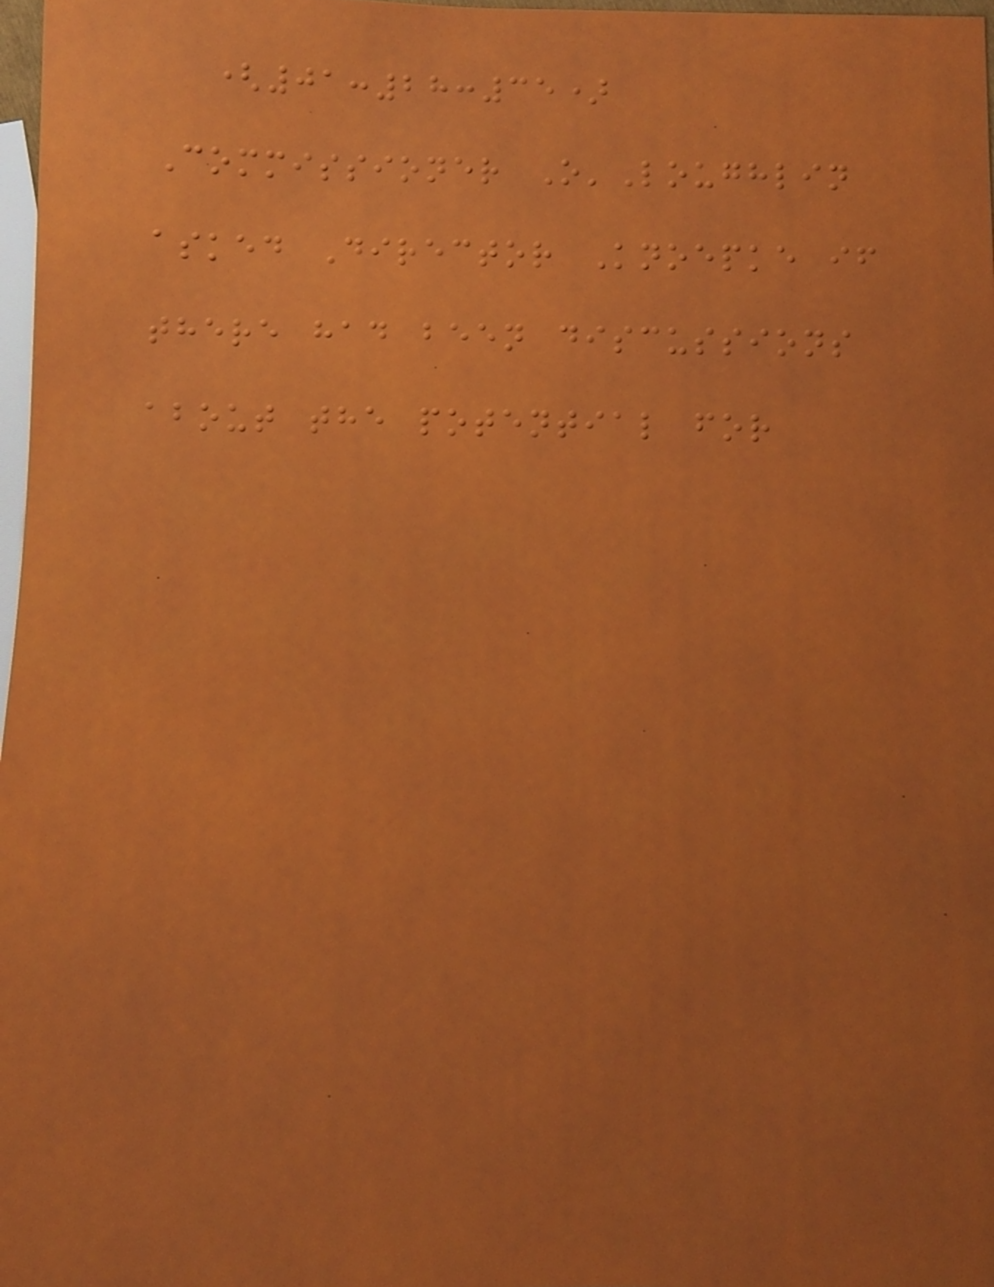(01:28:35)
Commissioner O'Loughlin
asked Director Knoepke if
there had been discussions
about the potential for
